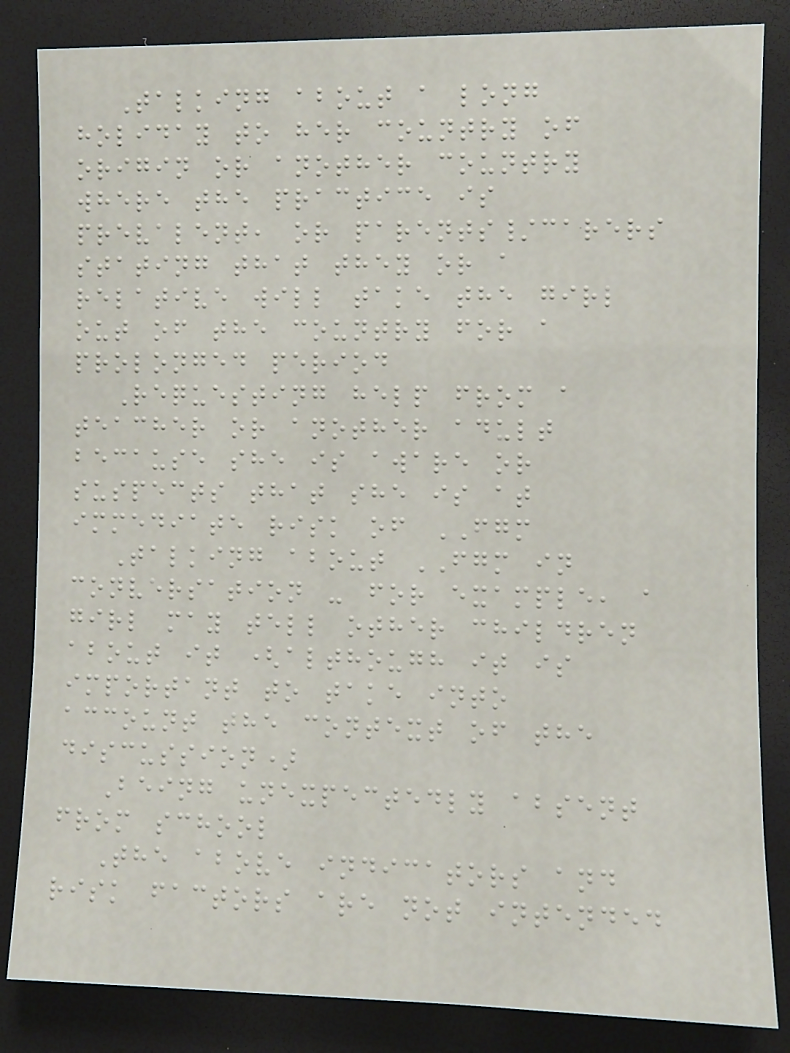Talking about a long
holiday to her country of
origin or another country
where the practice is
prevalent, or parents/carers
stating that they or a
relative will take the girl
out of the country for a
prolonged period
Requesting help from a
teacher or another adult
because she is aware or
suspects that she is at
immediate risk of FGM
Talking about FGM in
conversation - for example, a
girl may tell other children
about it (although it is
important to take into
account the context of the
discussion)
Being unexpectedly absent
from school
The above indicators and
risk factors are not intended
